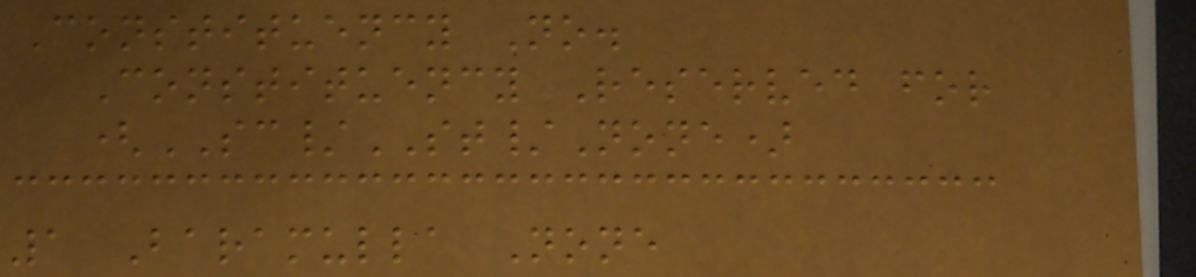Constituency No.
Constituency Reserved for
(SC/ST/None)
1 Baramulla None
